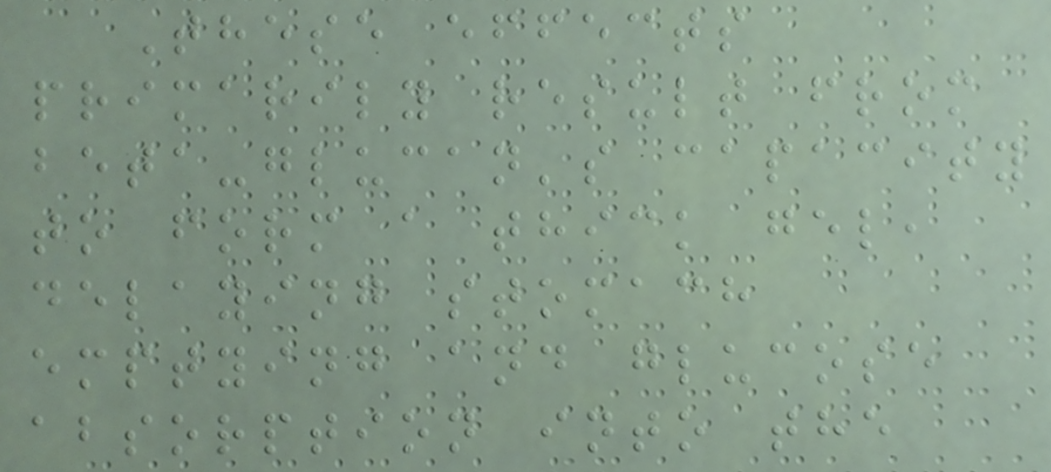These effects
primarily result from
beta-glucan's capacity
to form a thick gel,
delaying stomach
emptying and glucose
absorption into the
